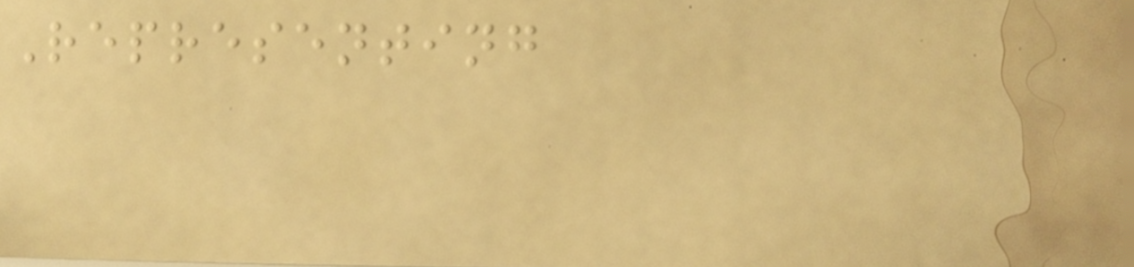Representing
